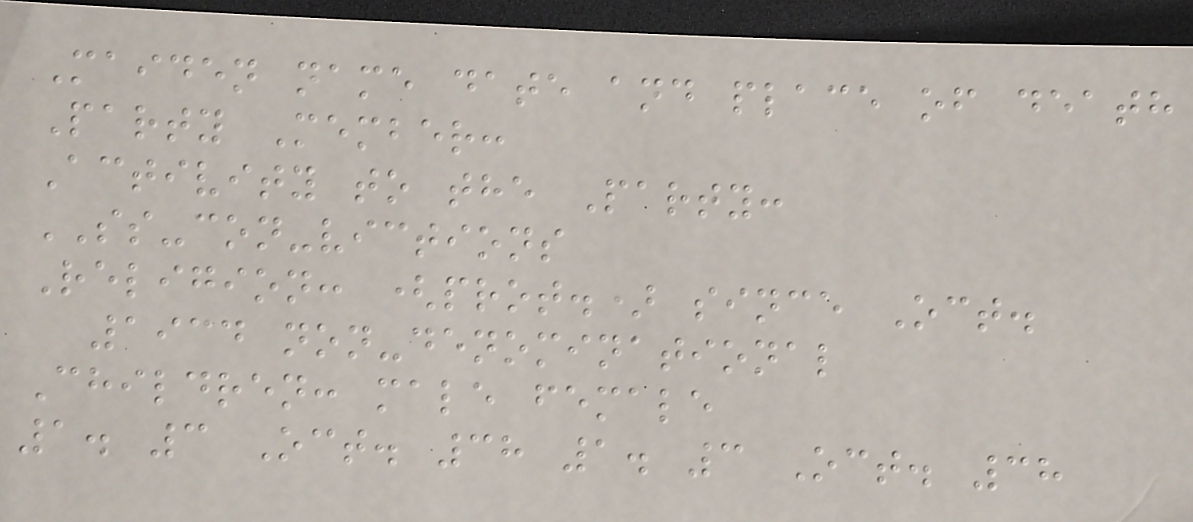Maiden name date and place of death
Party Member:
Activity to the Party:
SS-con-victions
Religion: (prot.) since Oct.
1934 non-denominational
Children: male female
1. 3 Oct. 38 1. 3 Oct. 38
